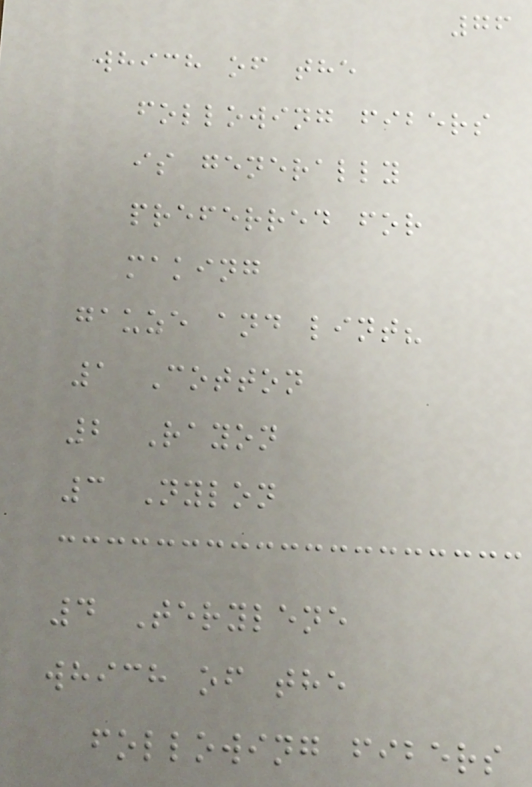76
which of the
following fibers
is generally
preferred for
making
gauze and lint?
1 Cotton
2 Rayon
3 Nylon
4 Terylene
which of the
following fibers
